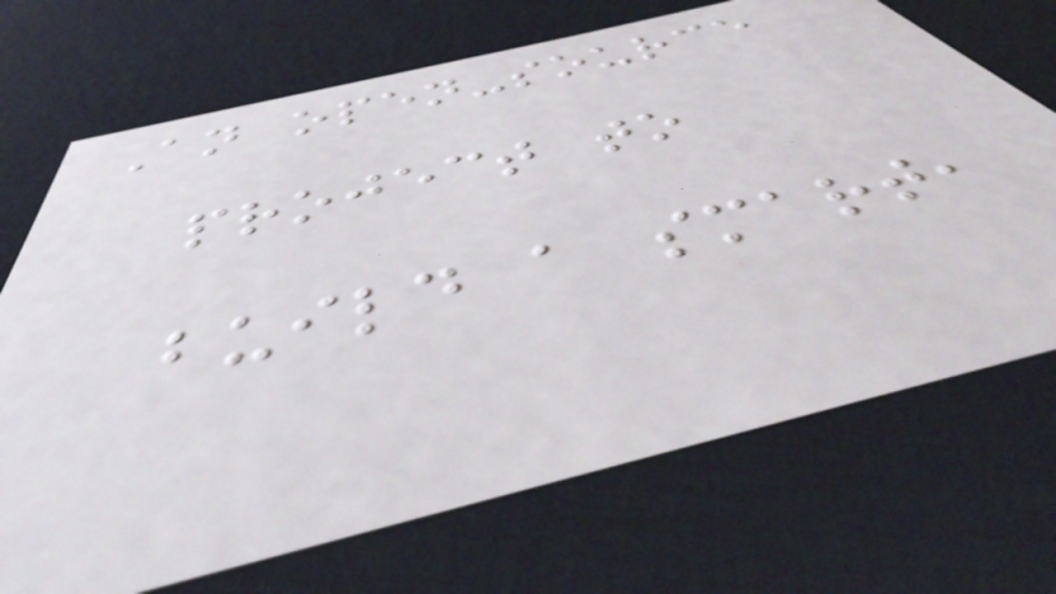An open-source
project to
build a smart,
